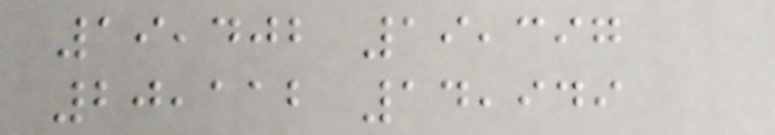19,402 19,397
20,112 14,949
